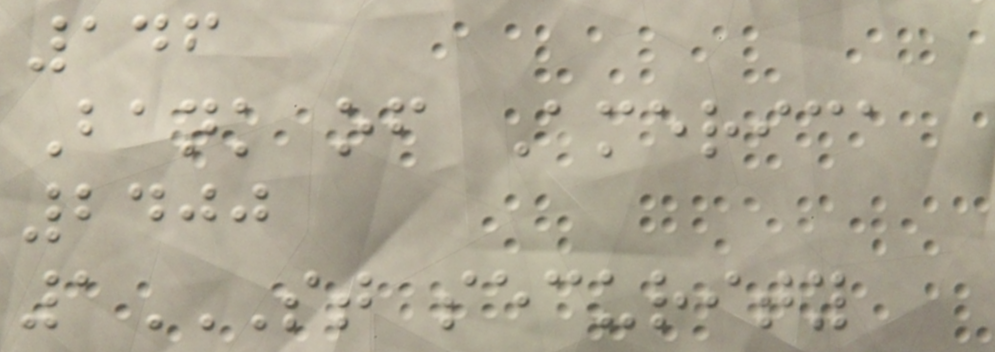146
Bank of America
2400
1ST SECURITY
